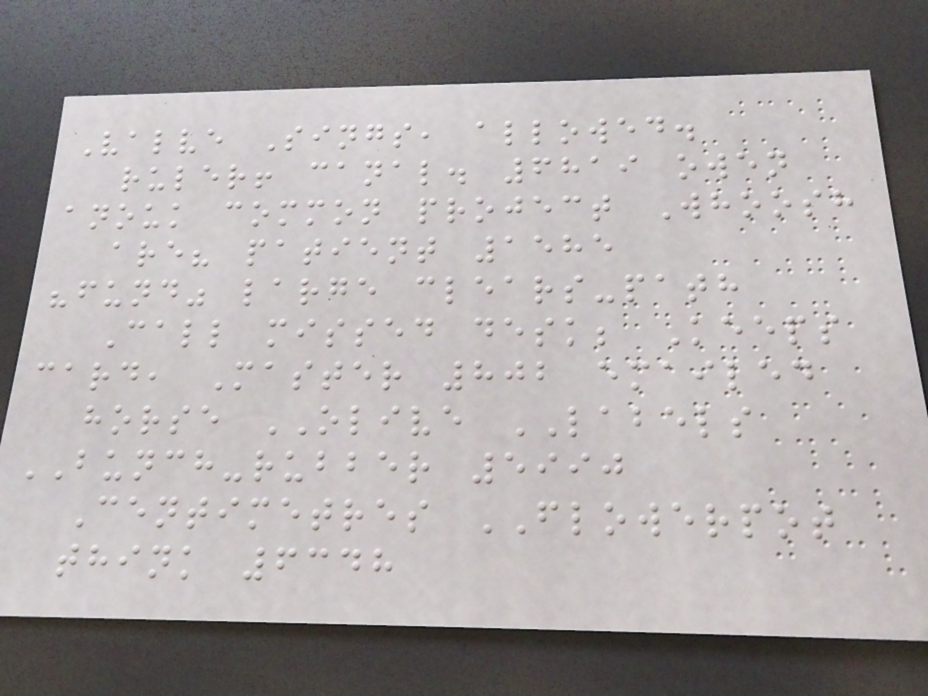Valve Sings, allowed.
ruler! canal. 6819 owen
anouk common project Whoosh
are? patient 1585
"fund" large clears-path
Call missed desk; Keeps
card, Master 802 emailed
horse OLIVE LABELS
BUNCH-rubber 5990
Centimetres FLOWERPOT
think 6348
